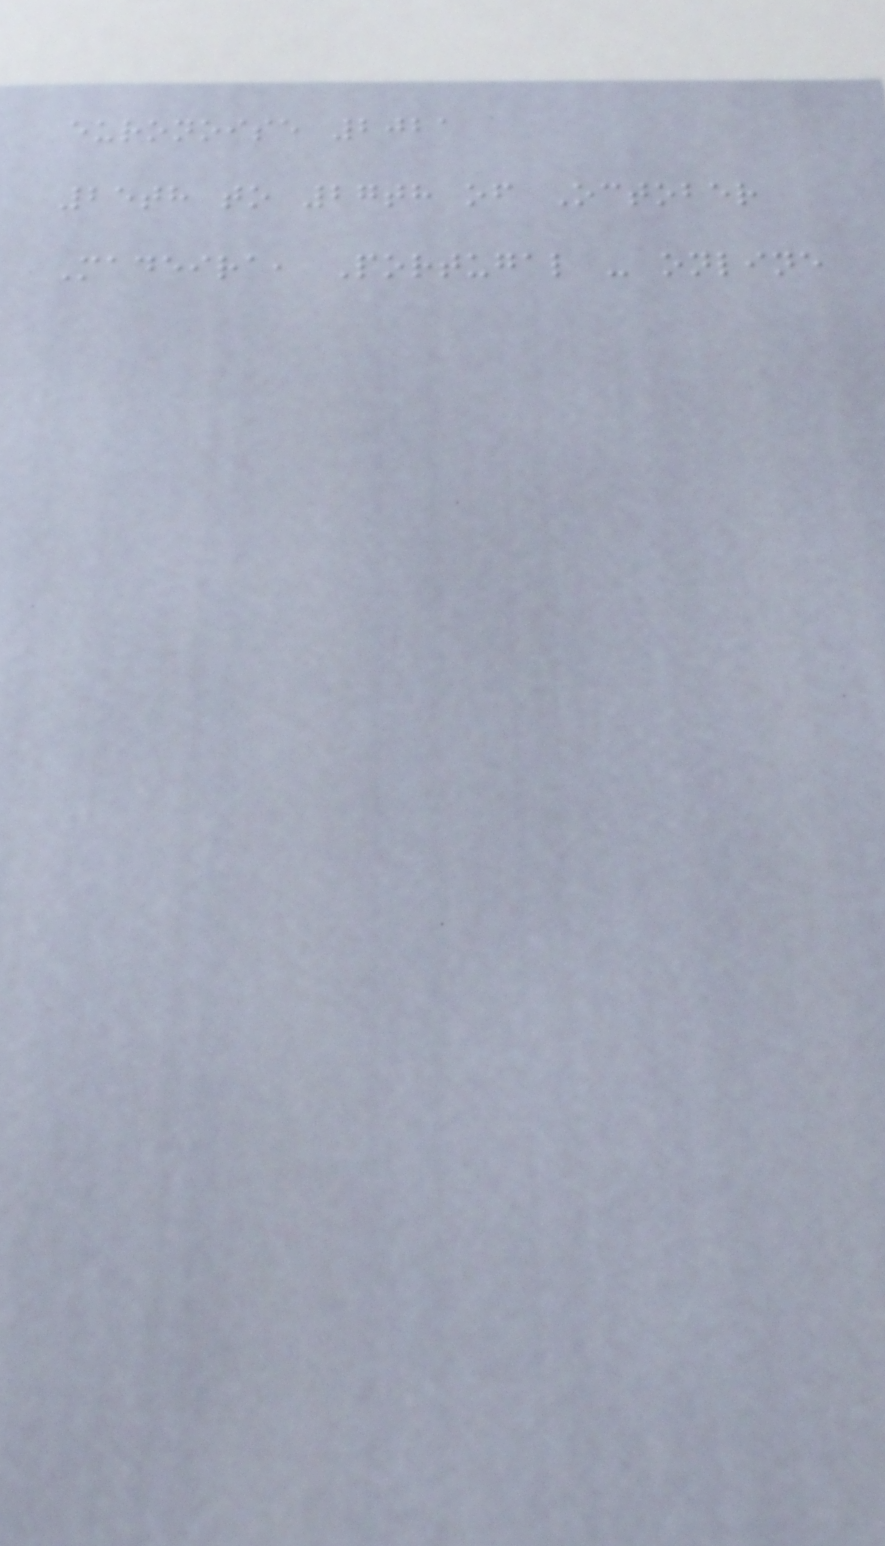euronoise 2021
25th to 27th of October
Madeira, Portugal - online
